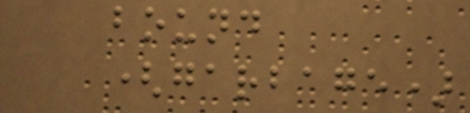bound
(garbage)
